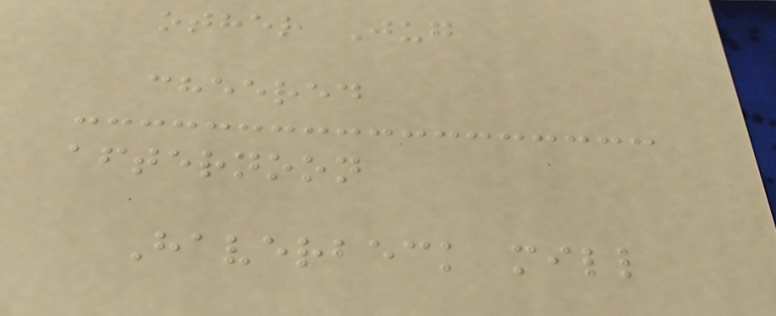other Jug
cheered
afternoon
Haverbeck mill
